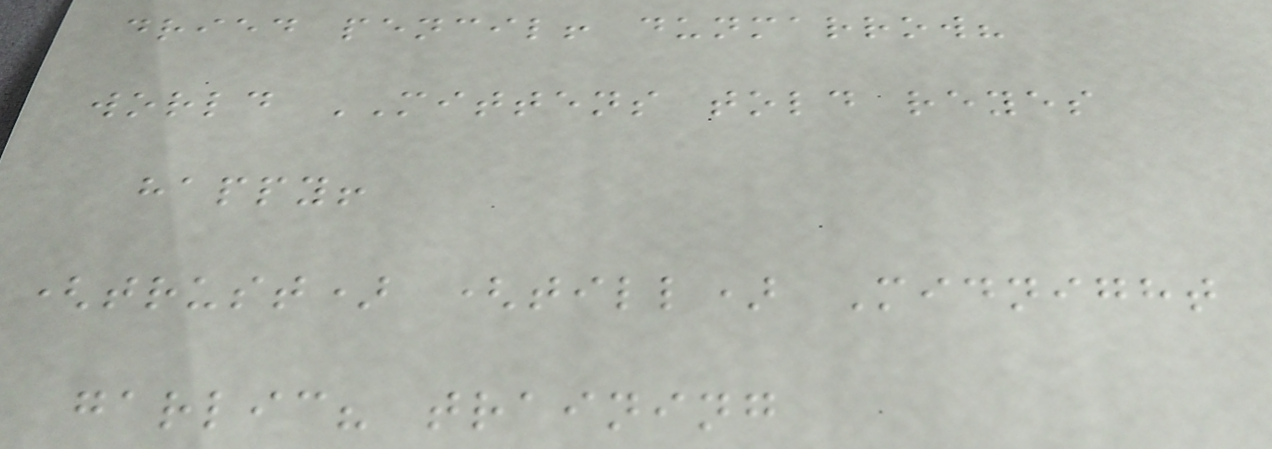dried pencil! dunmarrow?
world MITTENS told reyes
happy!
(trust) (till) Midnight
garlic? training
